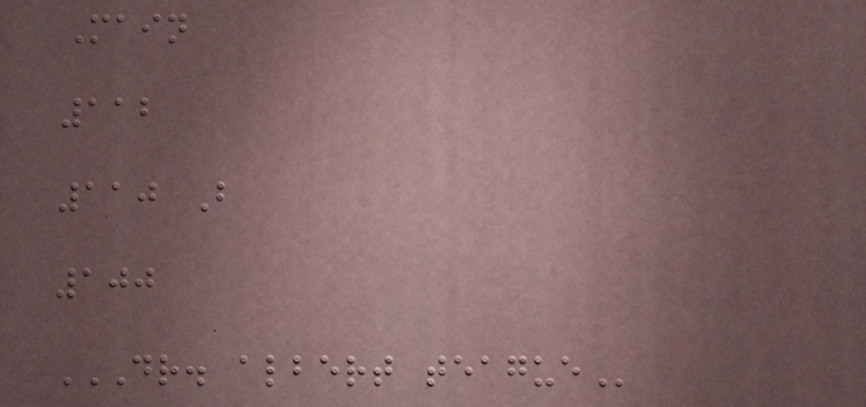Main
112
110 B
100
DR. ALBERT TEAGUE
